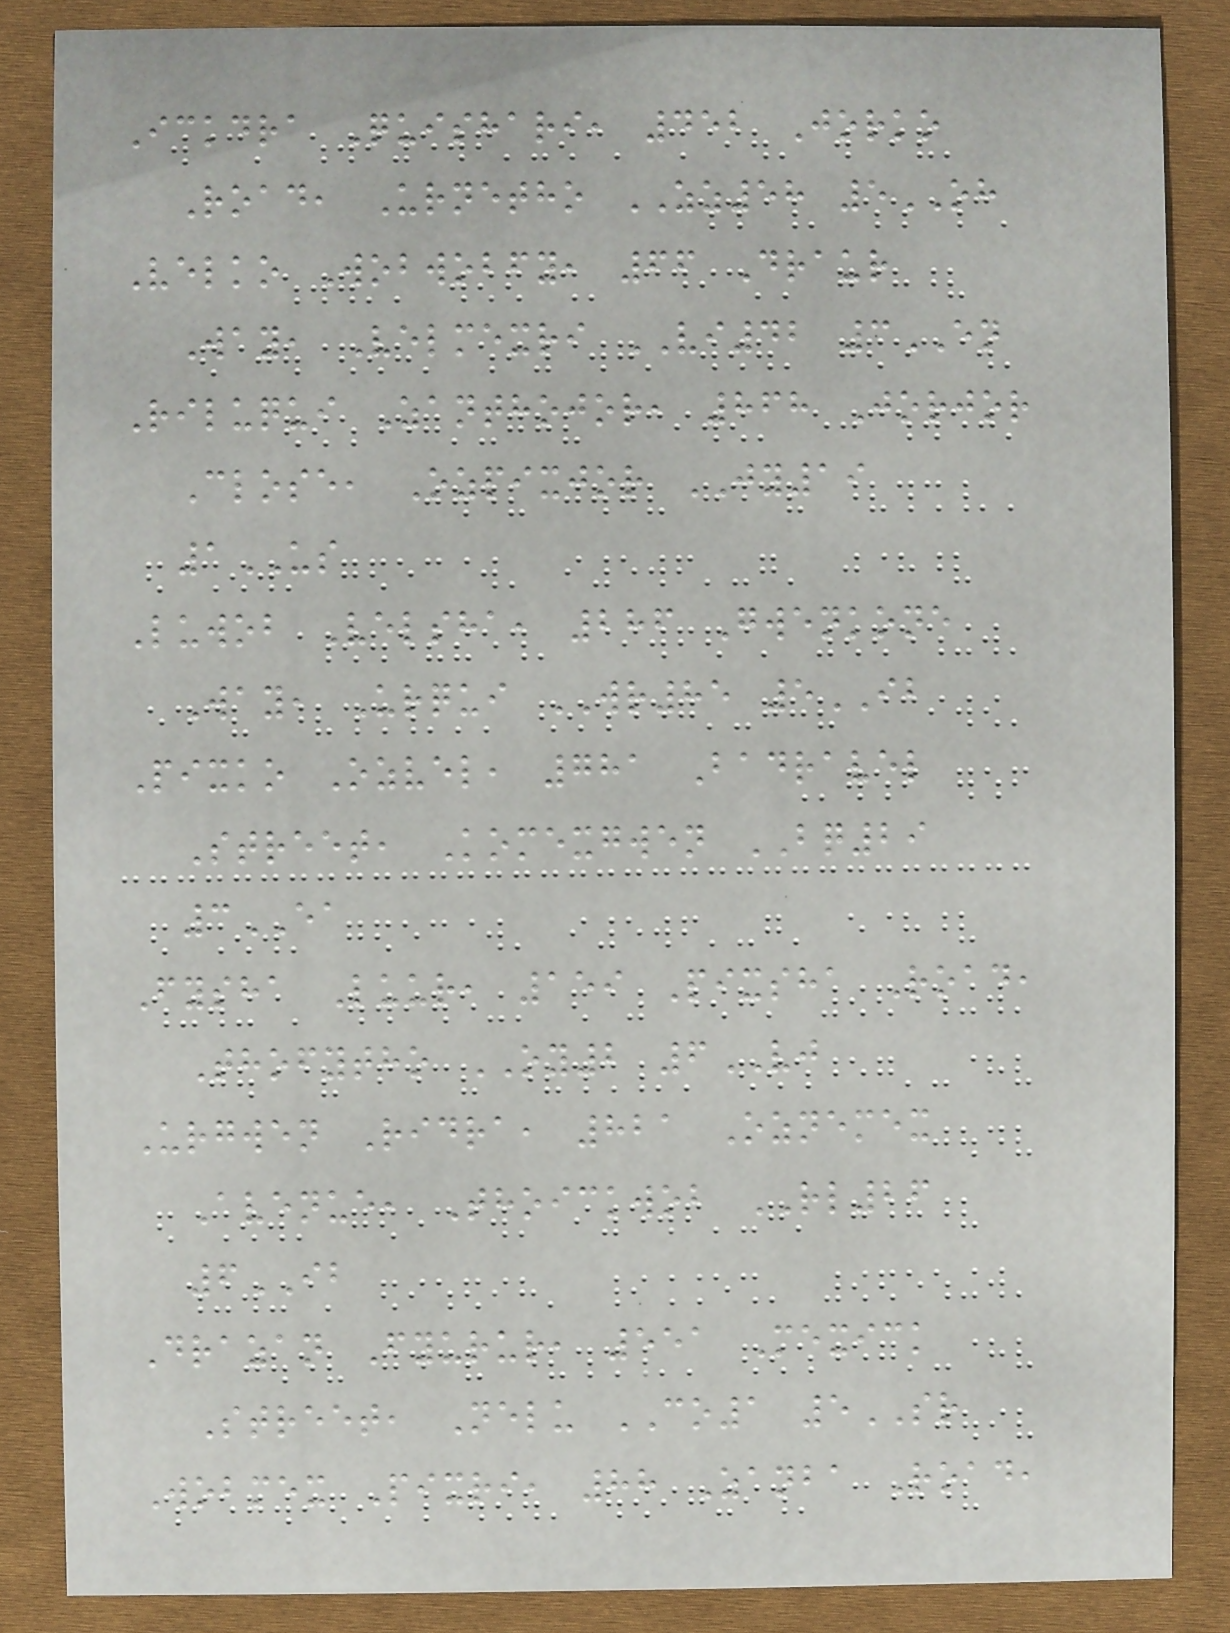Ickdra Quishari, 452 Jorko
Road, Urnetho ZZ58 5OH
Velko Wobwobfy, 66 Draur
Way, Velmexri VI42 3EN
Riluqui Zanthojor, 868 Jorjor
Close, Ozpixjor JY19
1US
Luwob Velsha, 286 Gwenkone
Way, Urqui WR85 5IB
Pixko Ozvel, 781 Badravel
Street, Komexgwen BQ29
3EA
Fysha Luur, 159 Pixsha Road,
Thofytho OY2 6VJ
Urgwen Ridra, 821 Oznemex
Avenue, Thoickwob RL26
6IB
Drazan Fyurur, 551 Mexick
Street, Nelu CO1 5SR
Wobmex Pixri, 88 Zanba Road,
